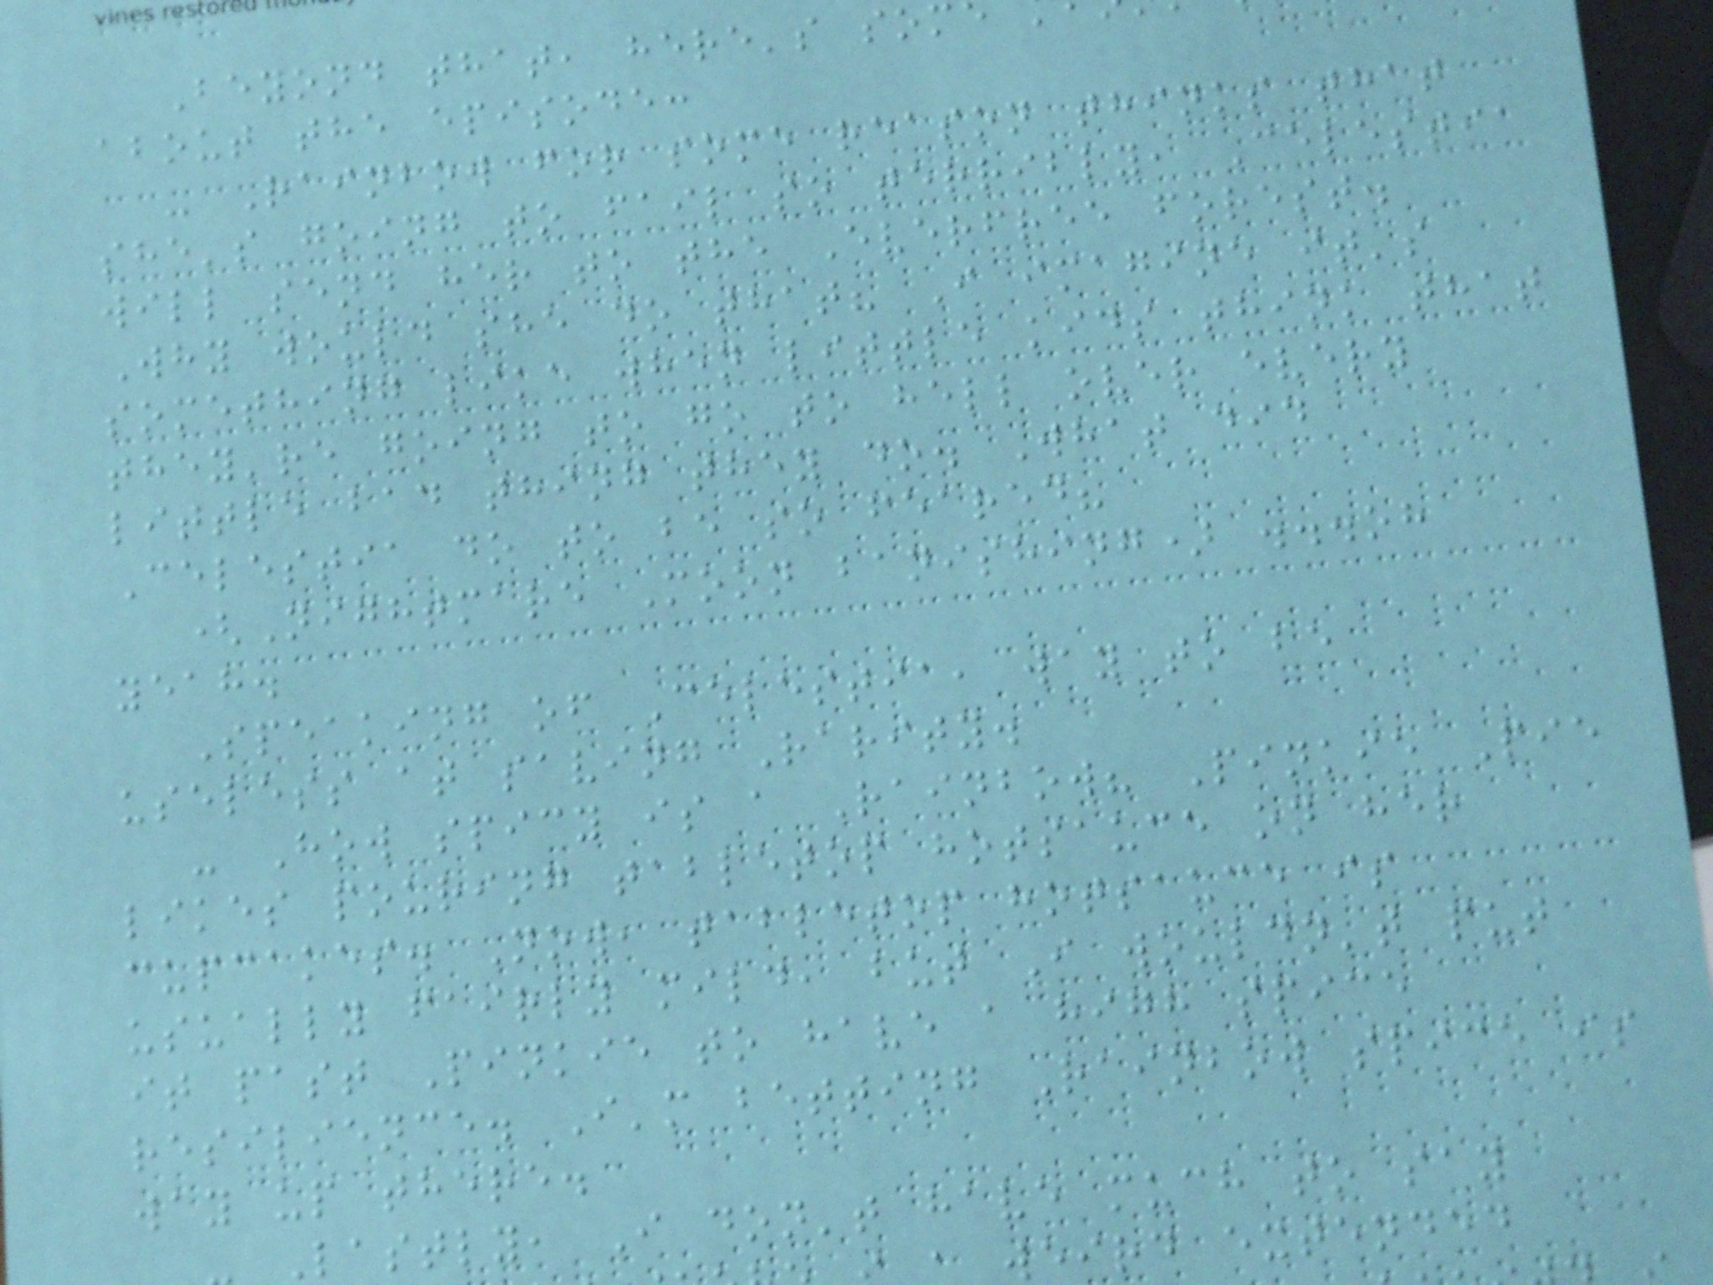Beyond that, here's som
about the episode:
- Rainbow for some reason thinks that
she's going to fail so terribly, Celestia
will send her to the Everfree forest.
Why would she do that? I imagine it's
something like when little kids think that
they're going to go to hell over every
little bad thing they do. What did
Celestia do to be so feared?
(Nightmare Moon banishing) ...oh
yeah.
Speaking of Celestia, way to be
useless at saving Rarity.
- How spicy is a Rainbow? Pinkie Pie
likes pouring tabletop hotsauce on her
cupcakes. Now, tabletop hotsauce is
usually fairly mild, but I wouldn't put
it past Pinkie to have a high spice
resilience. I'm betting Rainbow spice is
way up there.
Lastly, I don't have much to say
weird extended
